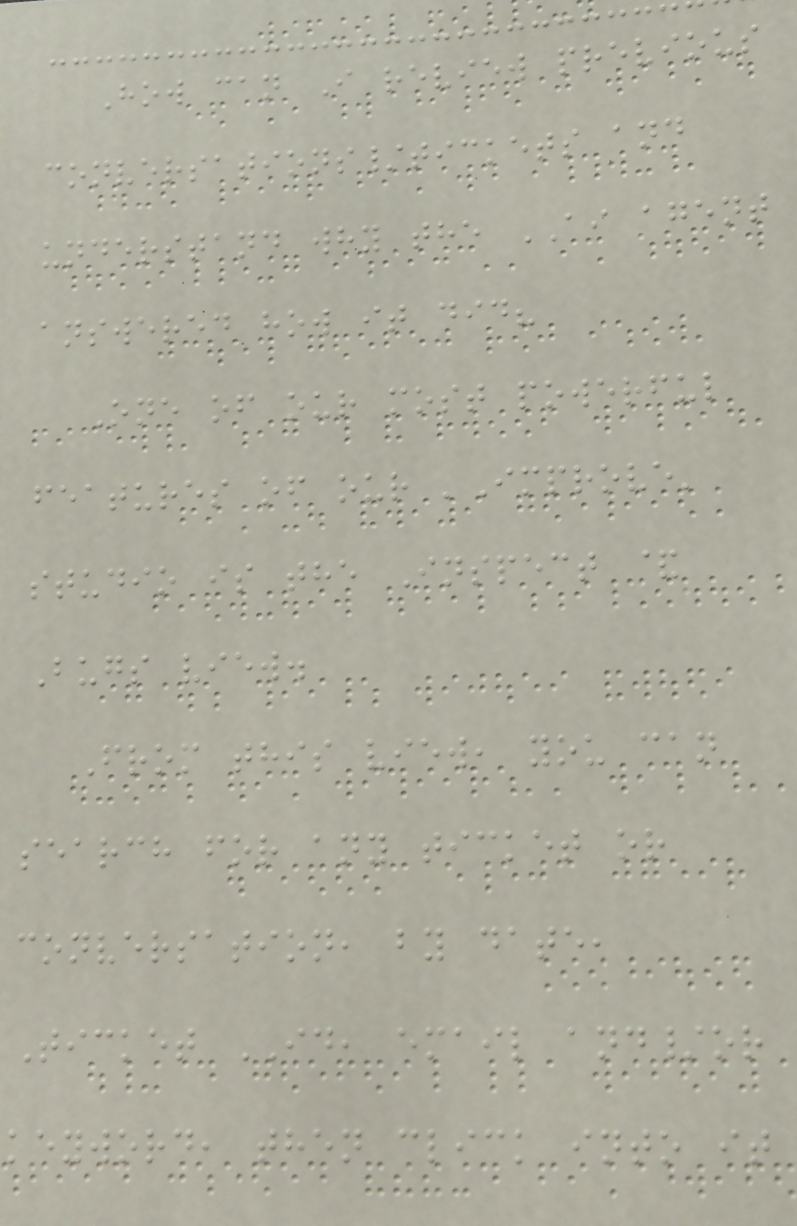How can I review previous
conversations/tickets and
understand why the AI agent
answered how it did?
One of our most powerful
features of our 'Improve'
studio is the Inspect &
Bugs view.
From this view, you can
search for any ticket or
conversation, by date,
Ticket ID, email and/or
keyword, then click into it
